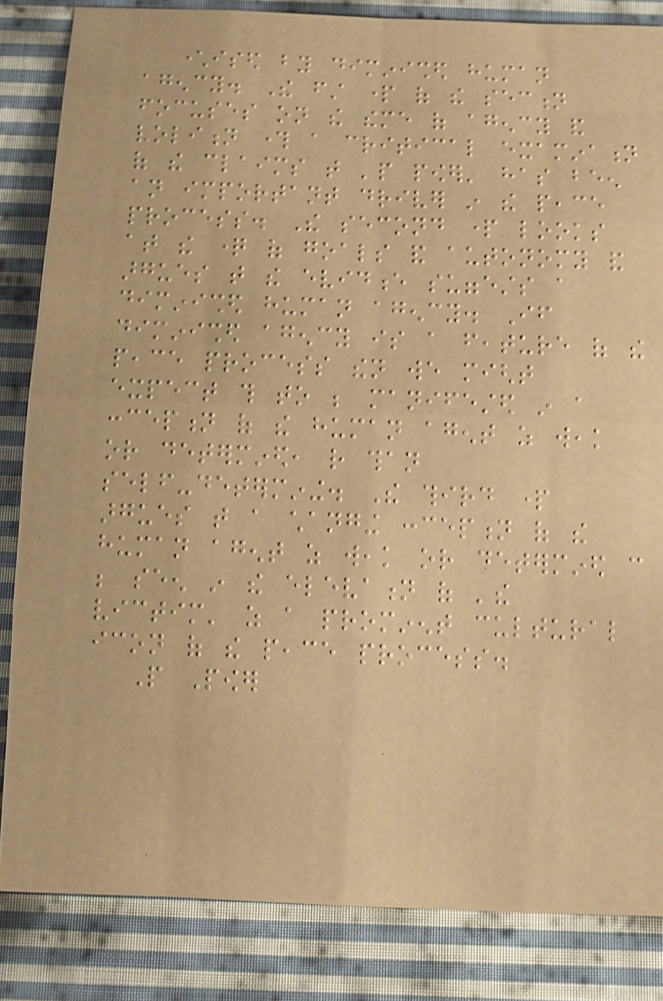characterised by diminished human
agency. The first part of the section
focuses on the theme of agency and
volition through a critical examination
of the claims that 'people power' has been
an important driver in the peace
process. The second part looks
at the question of goals and autonomy and
argues that the evidence suggests a
diminished human agency. If
diminished agency is a feature of the
peace process then we might
expect this to be manifested in a
conception of the human agent as weak
or determined, rather than
self-determining. The third part
argues that a changing conception of the
human agent as weak or determined can
be seen in the elevation of 'the
victim' as a prominent cultural
icon of the peace process.
People Power
